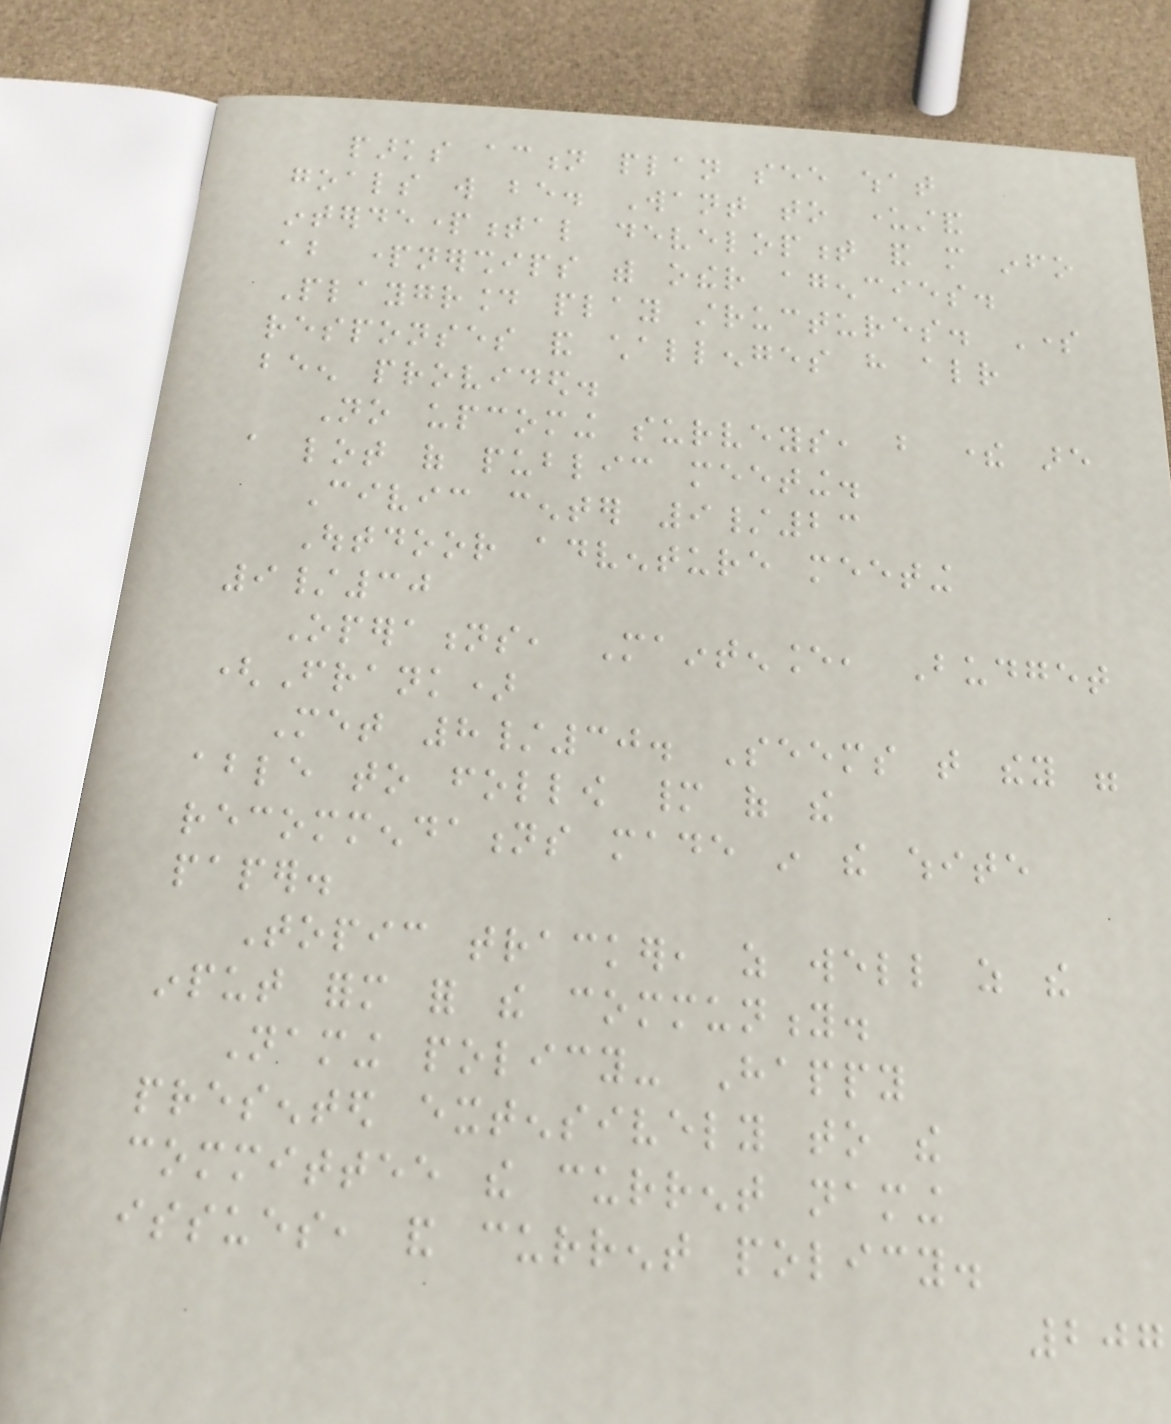parks action plan see what
goals will be. Want to understand
interdepartmental development and more info
about partnerships with other agencies.
Playground play structures. Some
responses and challenges have already
been provided.
No upcoming surveys, but there are
a lot of public meeting.
Civic center 9/23
Outdoor adventure meeting
9/30
Operations, Maintenance, Budget
(Frank)
Met 8/30. Seems that they were
able to follow many of the
recommendations made in the white
paper.
Topic tracker, as well as the
input form for the community.
Naming policy- Happy
presented extensively to the
committee the current naming
issues, and current policy.
207
